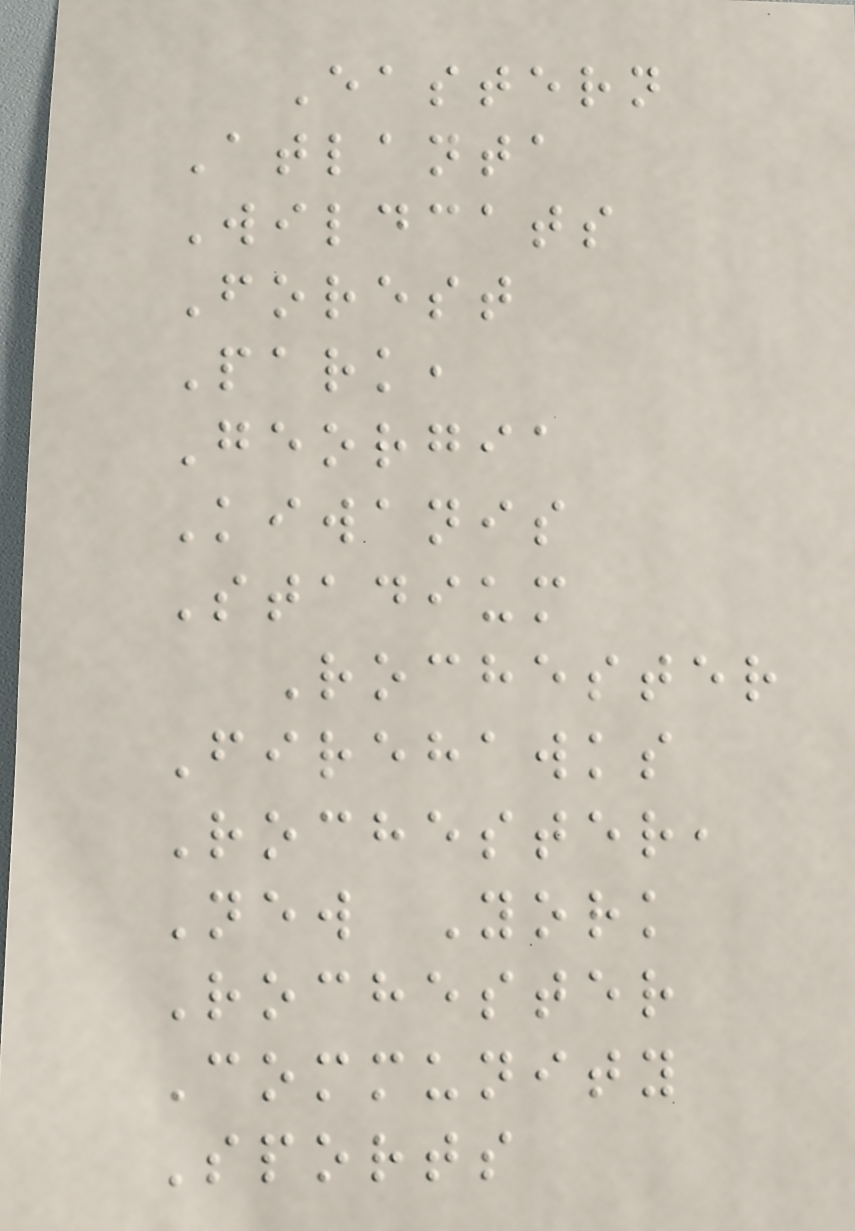Eastern
Atlanta
Wildcats
Forest
Park,
Georgia
Kiwanis
Stadium
Rochester
Firehawks
Rochester,
New York
Rochester
Community
Sports
